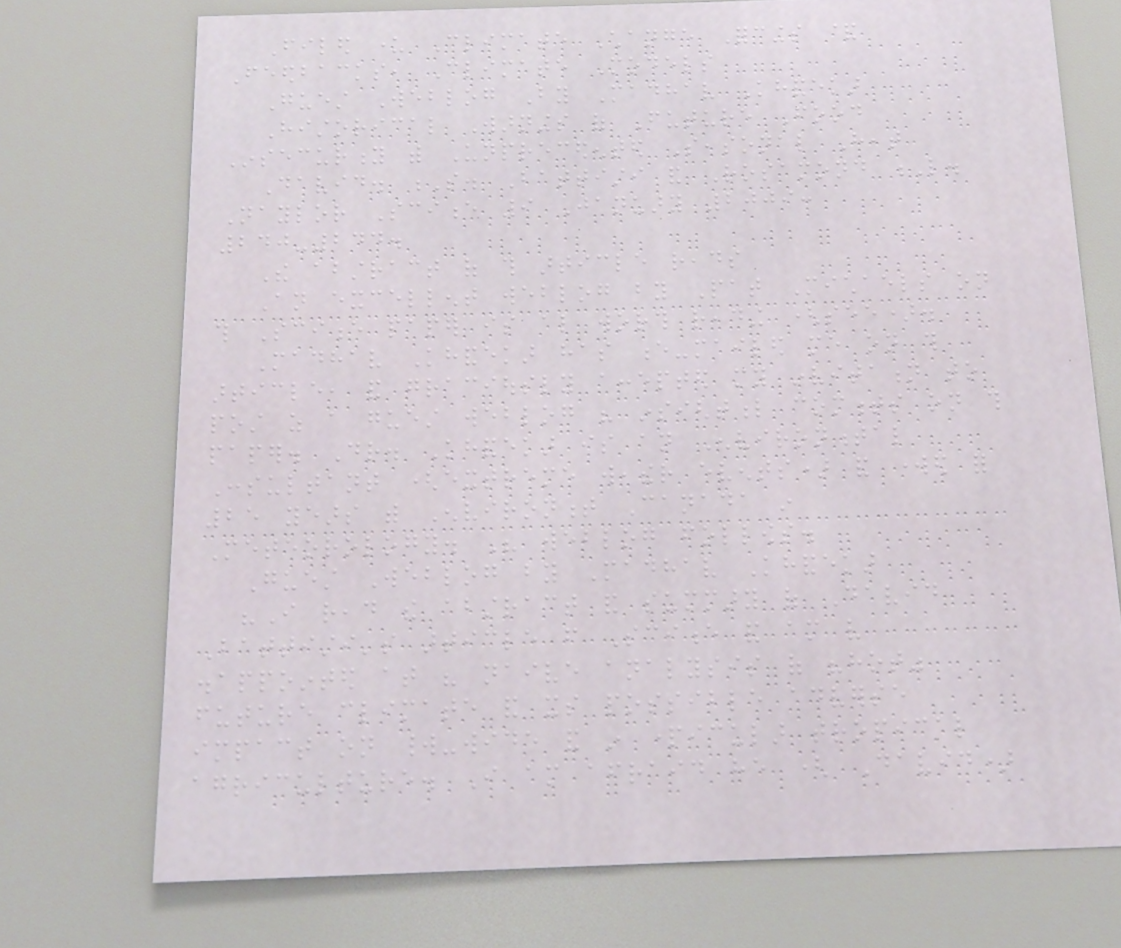Filed under Climate Change Forcings &
Feedbacks, Climate Models
Guest Weblog By Madhav Khandekar
Historical Warnings of Future Food
Insecurity with Unprecedented Seasonal Heat
David. S. Battisti and Rosamond L.
Naylor Science 9 January 2009:
240-244.
The abstract of this article reads
An excellent weblog by Pat Michaels on
this Science paper is also worth reading (see).
Madhav Khandekar has e-mailed me on this
article, and graciously accepted my invitation to
post as a guest weblog his insightful comments on this
paper. Dr. Khandekar is an Environmental
Consultant (extreme weather events) and worked for
25 years with Environment Canada in
Meteorology. His weblog follows.
Guest Weblog by Madhav Khandekar
"I read the abstract and summary of David
Battisti's article from Science and am very
disappointed at his naive analysis of "hot"
future climate and its possible adverse
impact on world-wide and in particular tropical
agriculture. I am afraid he ( David)
